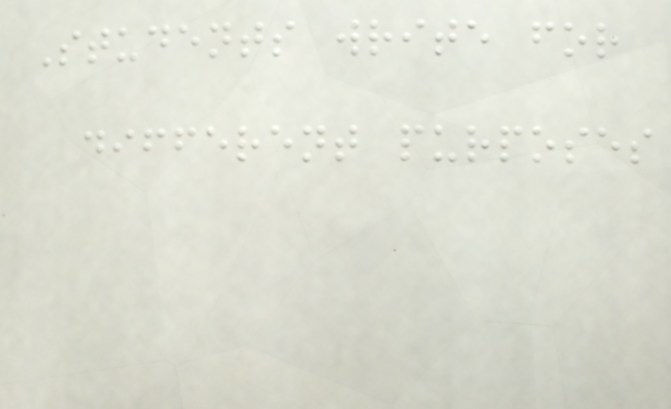Students write for
different purposes
